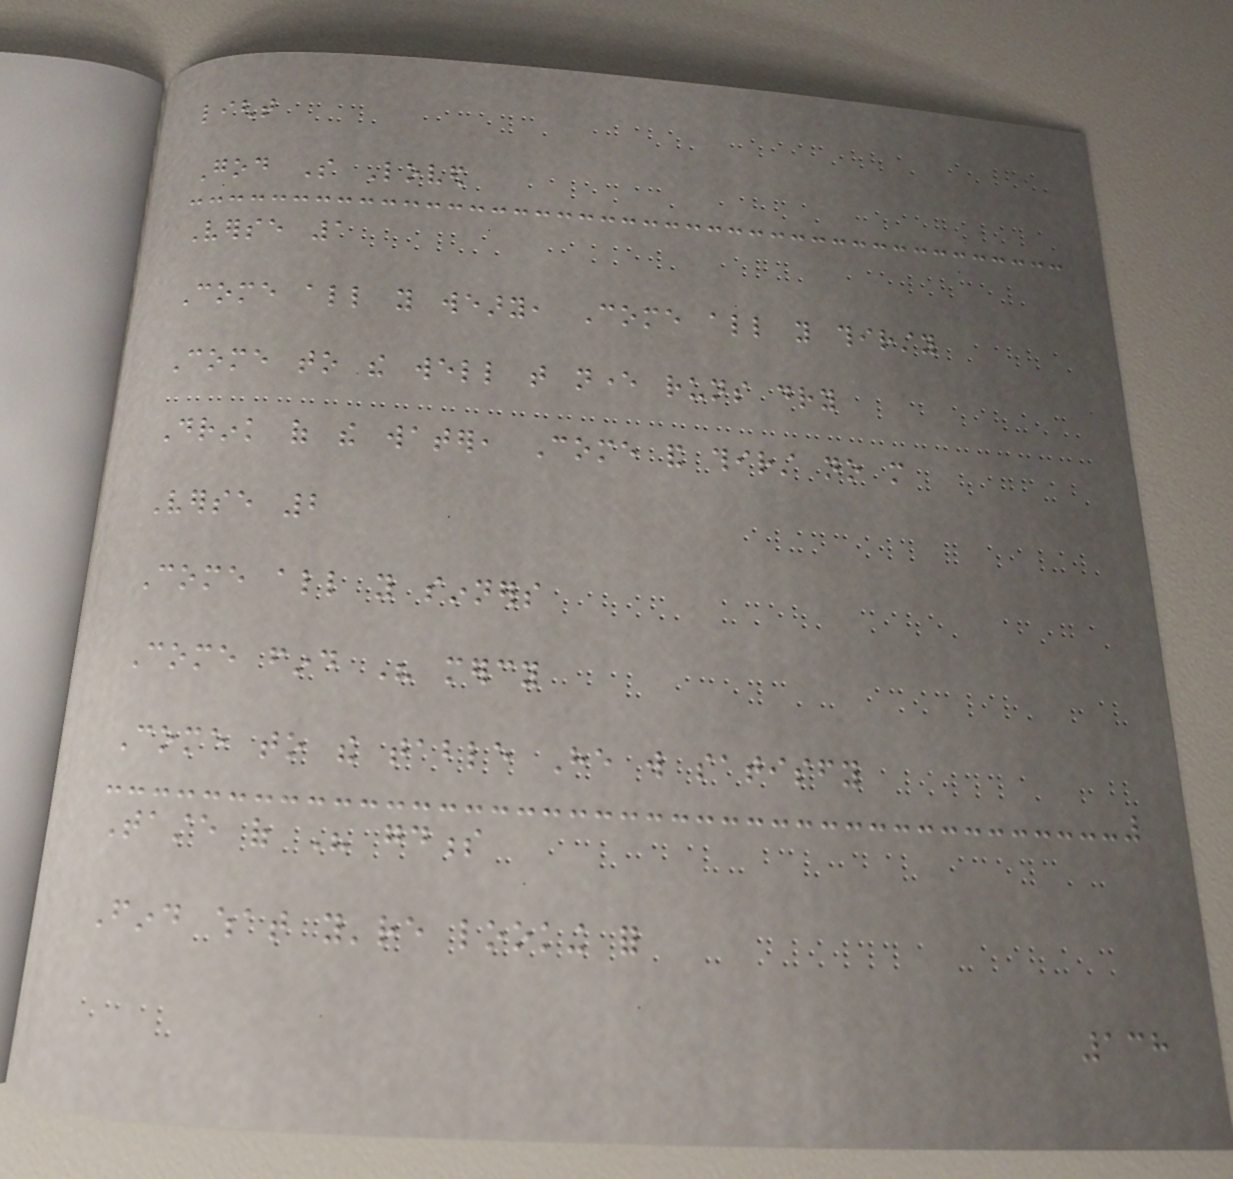light
God So Loved
Verse 1
Come all you weary, Come all you thirsty
Come to the well that never runs dry
Drink of the water, Come and thirst no more
Verse 2
Come all you sinners
Come find His mercy
Come to the table He will satisfy
Taste of His goodness
Find what you're looking for
138
